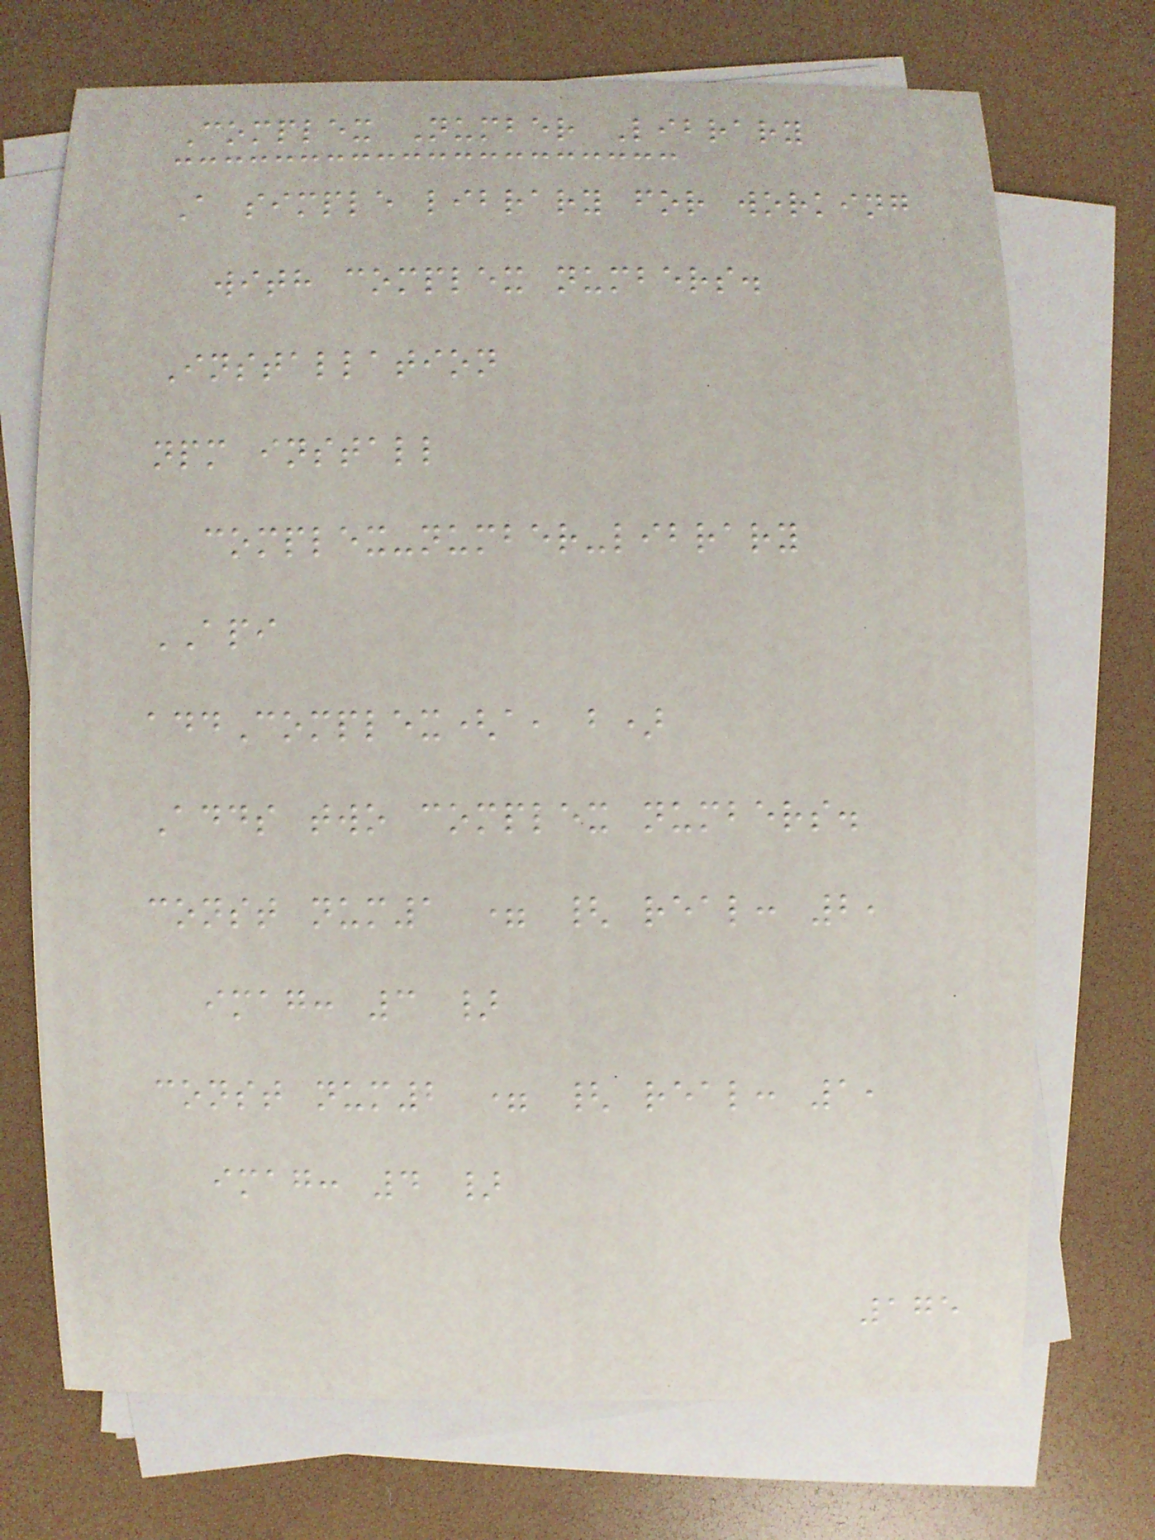Complex Number Library
A simple library for working
with complex numbers.
Installation
npm install
complex-number-library
API
addComplex(a, b)
Adds two complex numbers.
const num1 = { real: 2,
imag: 3 }
const num2 = { real: 1,
imag: 4 }
175
